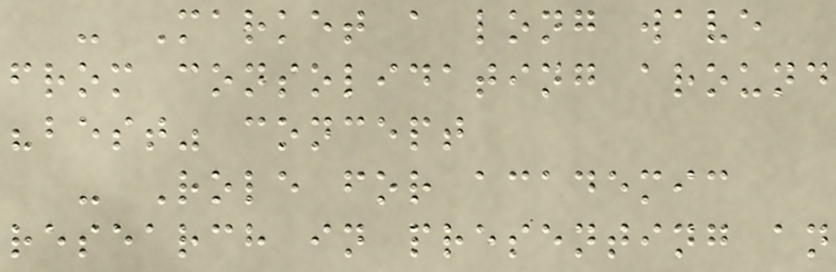- Market a long wave
from consolidating around
"best" concept
- Role for academic
research in presenting an
